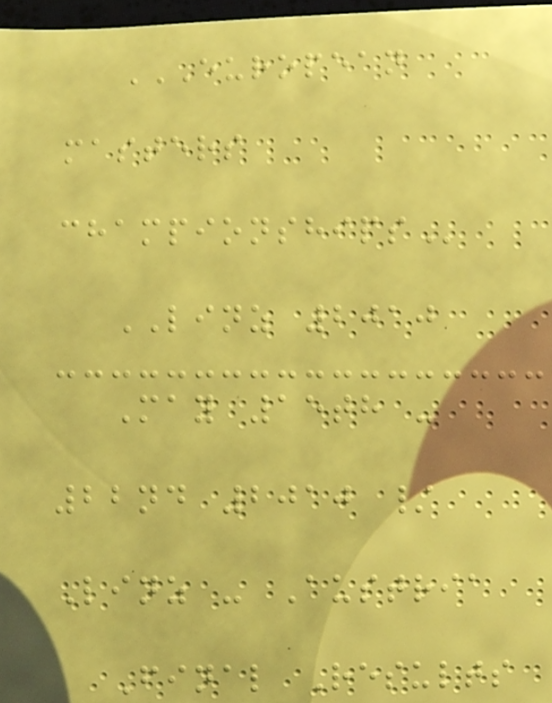EUROPEAN
MASTERS
CHAMPIONSHIPS
LINZ 2010
May 15th -
22nd 2010 /
Linz - Austria
Final Results
